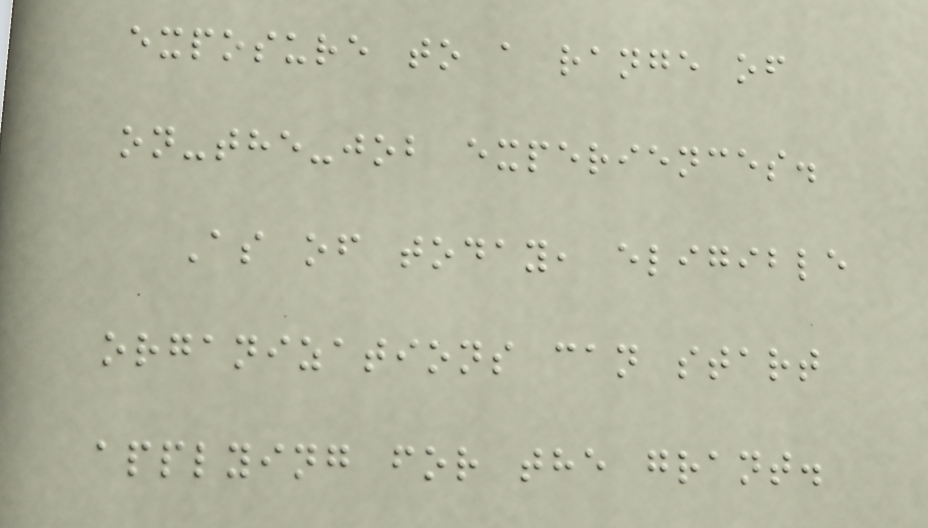exposure to a range of
on-the-job experiences.
As of today, eligible
organizations can start
applying for the grant.
